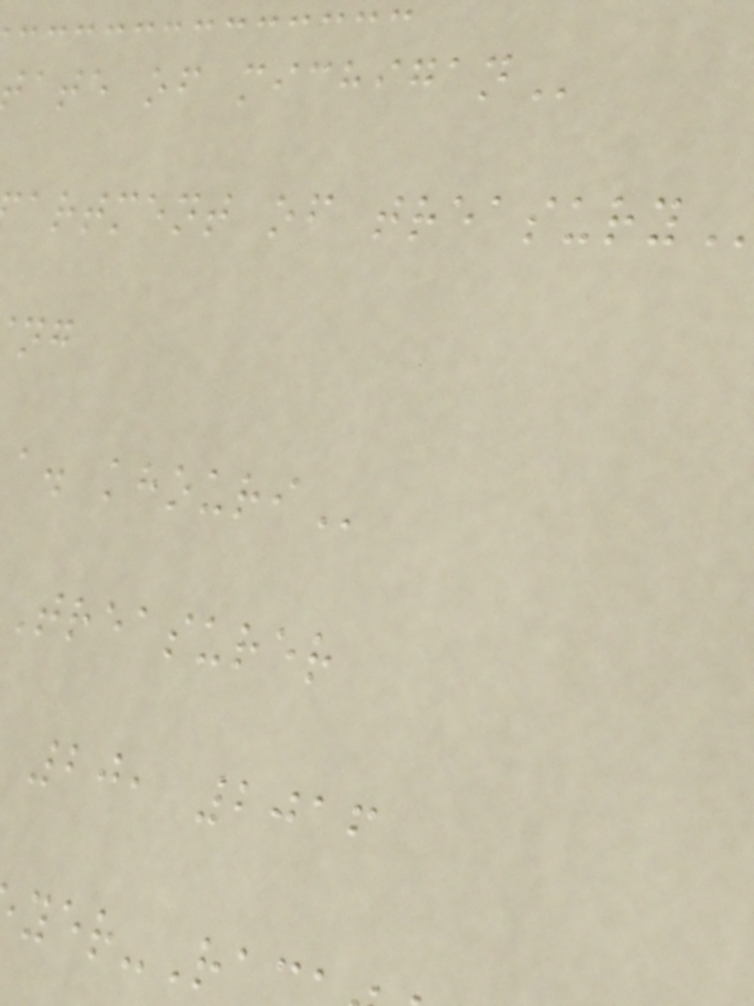ate of
artment of
treasurer
20, 2016
